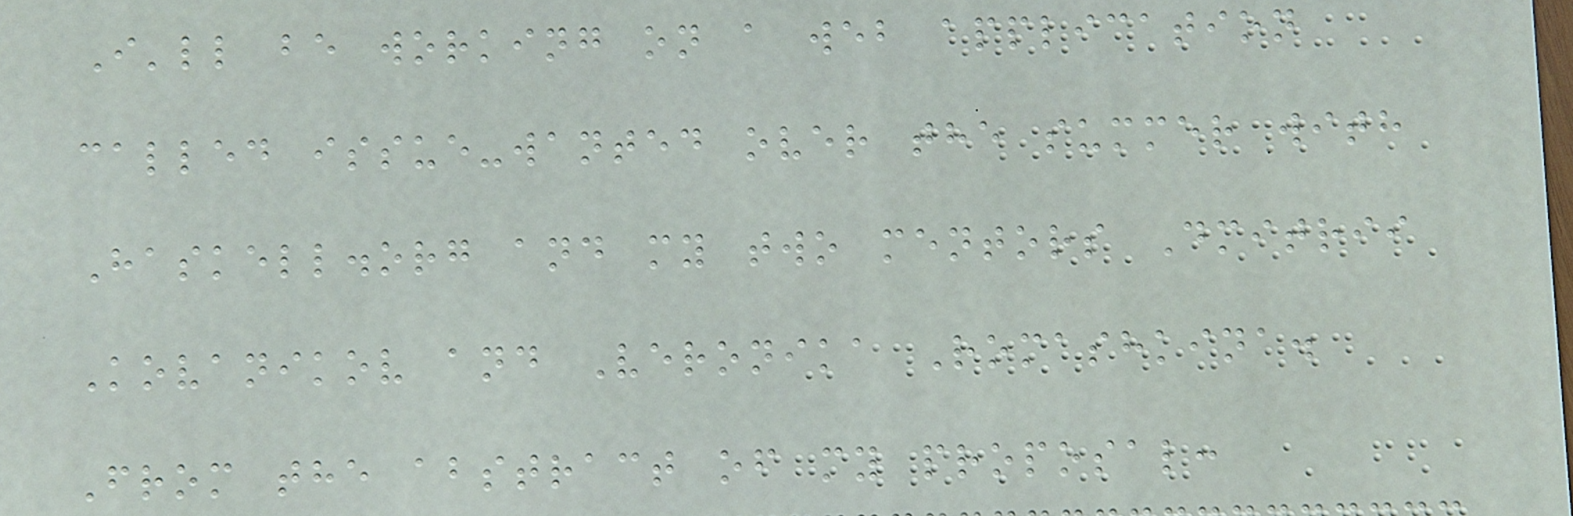I'll be working on a web application
called issue-wanted over the summer with
Haskell.org and my two mentors Dmitrii
Kovanikov and Veronika Romashkina.
From the abstract of my proposal:
